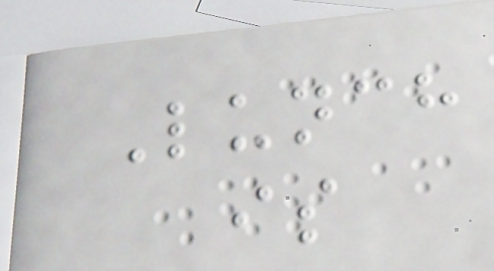Lunch
is
